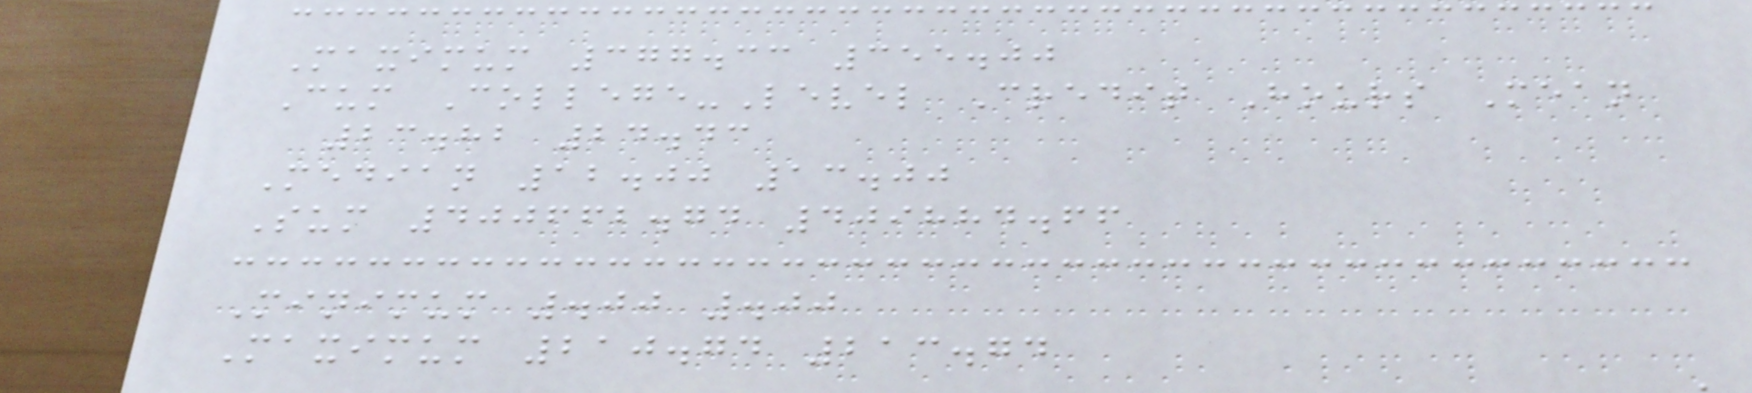Maximum 377.33 355.00
Cum College-Level Credit Hours Mean
23.82 24.43
Median 12.00 13.00
Sum 400662.74 409884.66
Minimum .00 .00
Maximum 210.74 213.74
